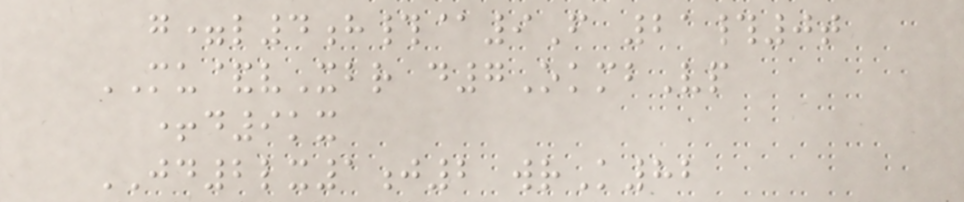g=l4h#@9F 21#0t
MU&vXbr d7OkmbVp
+d9kx
JD2lx1j2 wrK82
